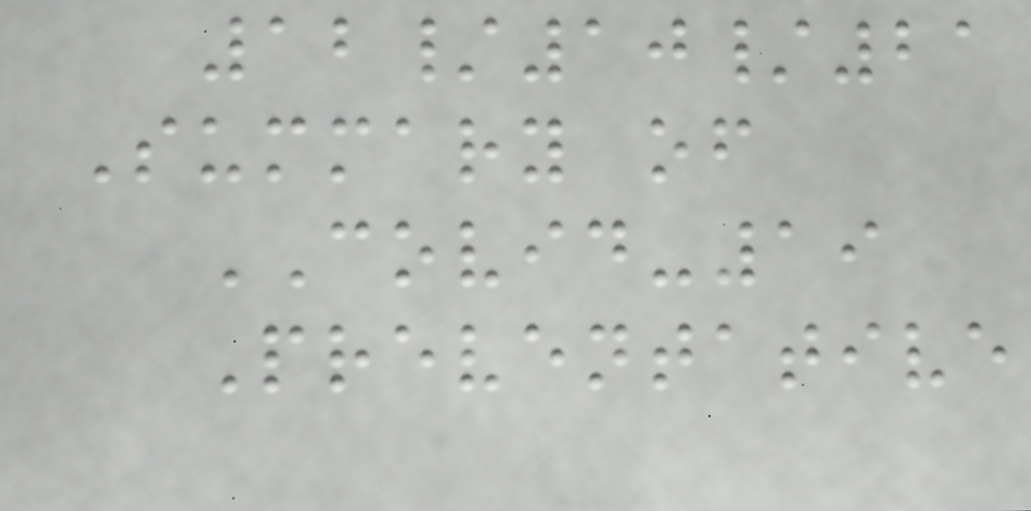12/10/21
Summary of
COVID-19
Preventative
